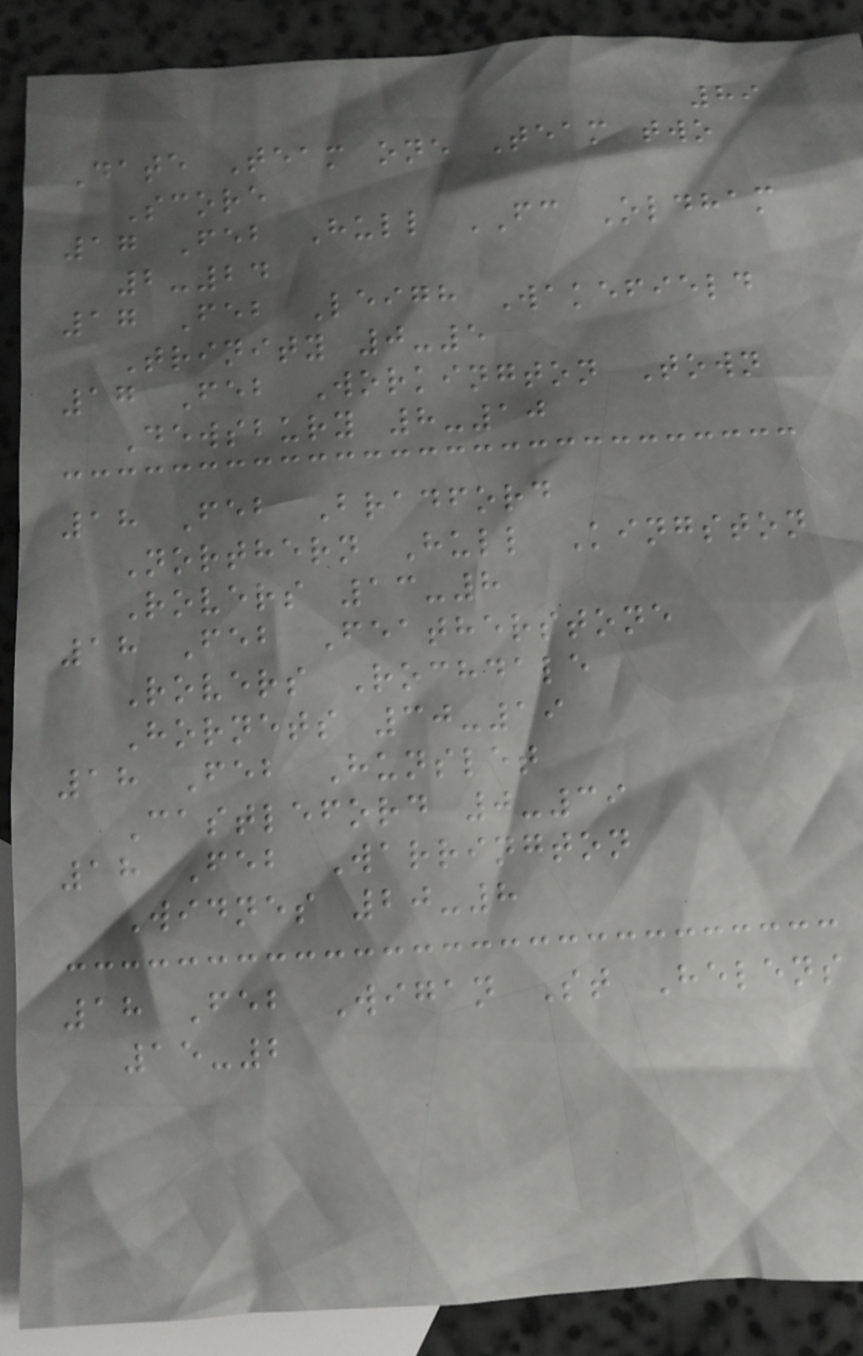89
Date Team one Team two
Score
17 Feb Hull FC Oldham
2-24
17 Feb Leigh Wakefield
Trinity 0-5
17 Feb Workington Town
Dewsbury 8-10
18 Feb Bradford
Northern Hull Kingston
Rovers 13-8
18 Feb Featherstone
Rovers Rochdale
Hornets 30-19
18 Feb Hunslet
Castleford 0-39
18 Feb Warrington
Widnes 20-8
18 Feb Wigan St Helens
15-2
